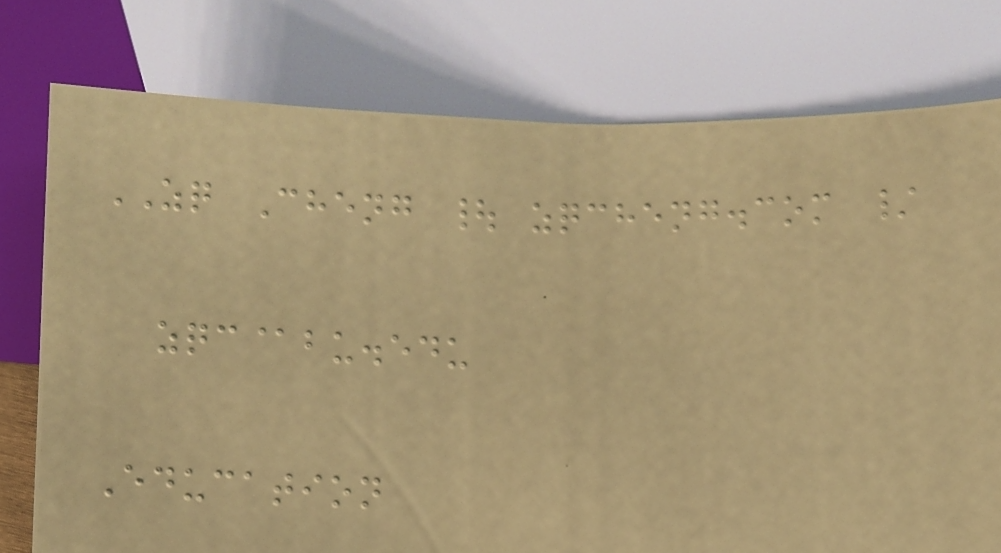ZQ Cheng | zqcheng.com /
zqc@bu.edu
Education
